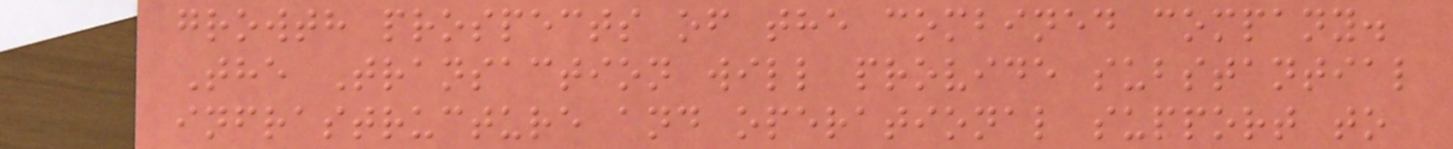growth prospects of the combined company.
The Transaction will provide substantial
infrastructure and operational support to
